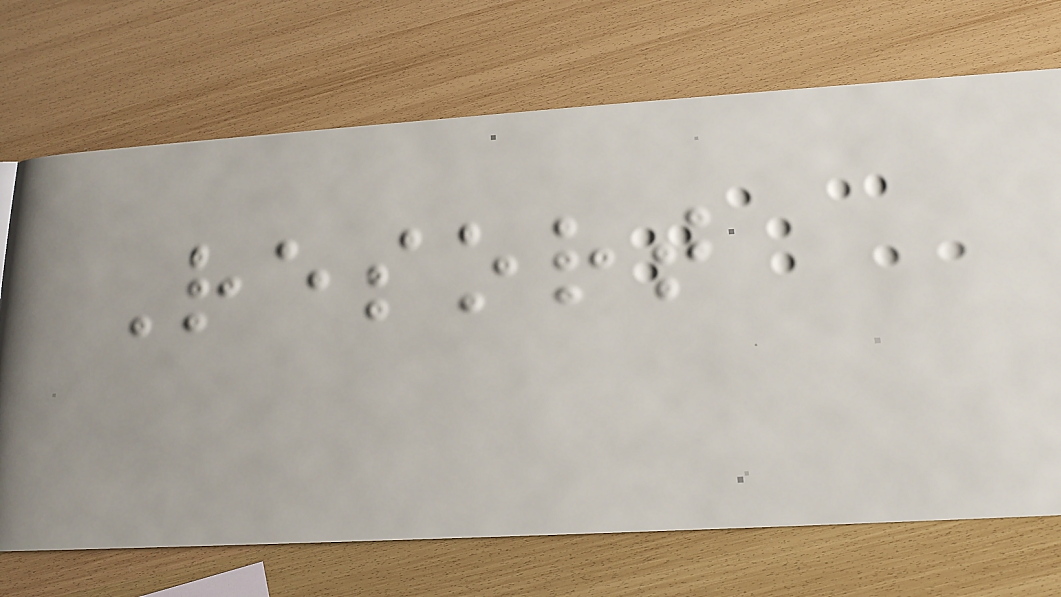Resort
